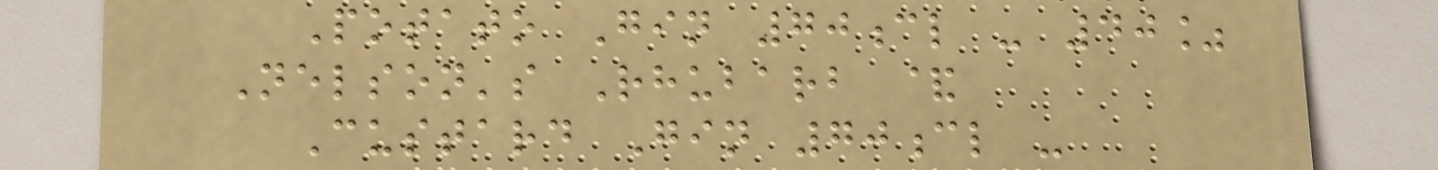Potato Gin 70cl - 40%
Nelson's Rhubarb &
Custard Gin 70cl -
